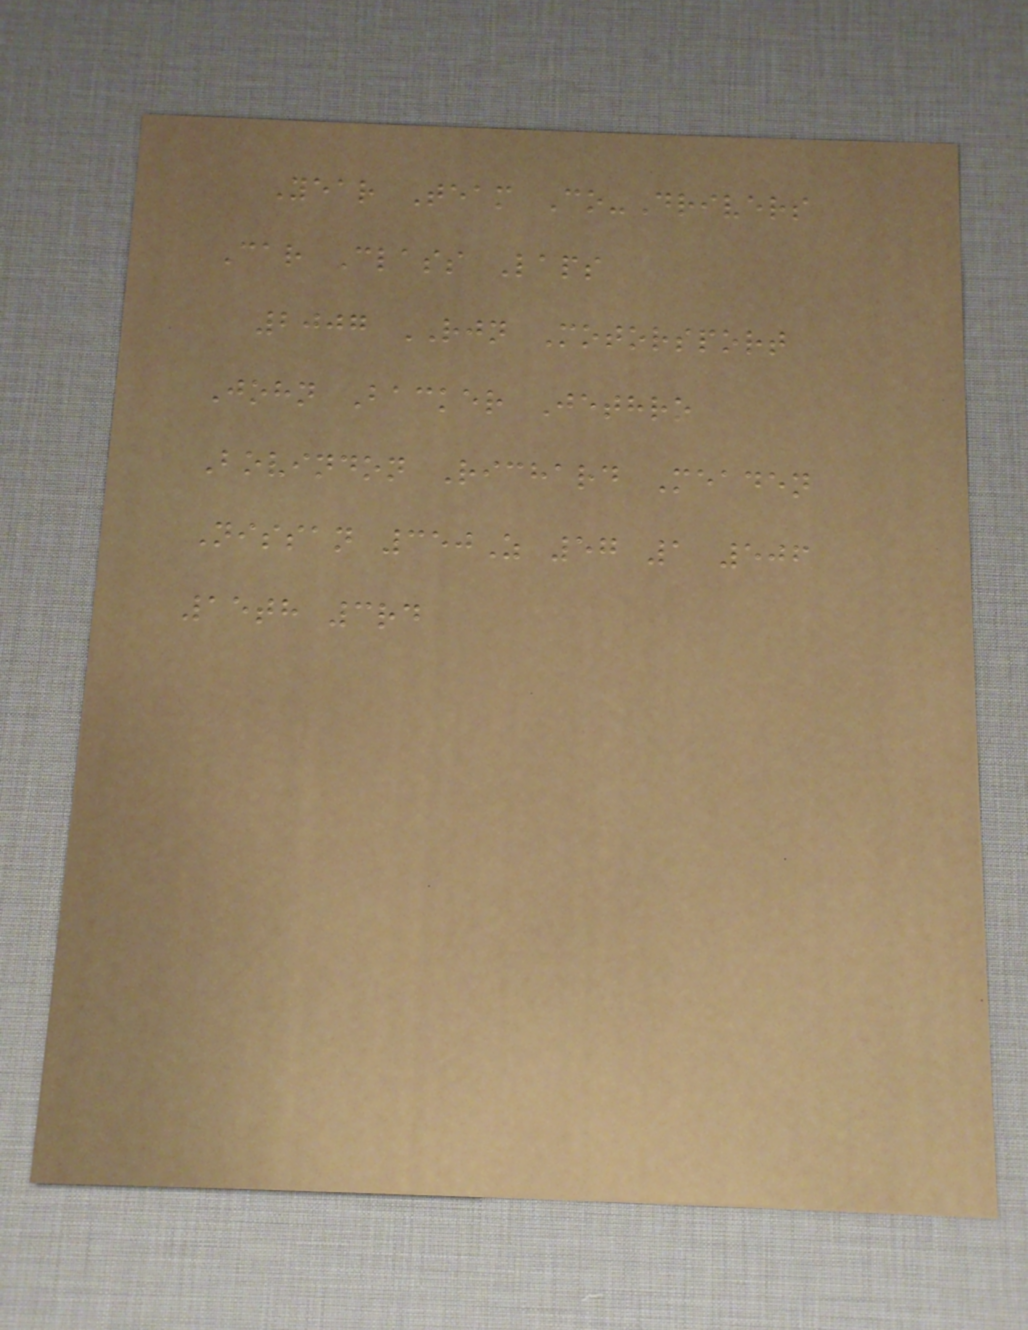Year Team Co-Drivers
Car Class Laps
2007 RJN Motorsport
John Backer Jethro
Bovindon Richard Meaden
Nissan 350Z 57 1 506
15th 3rd
